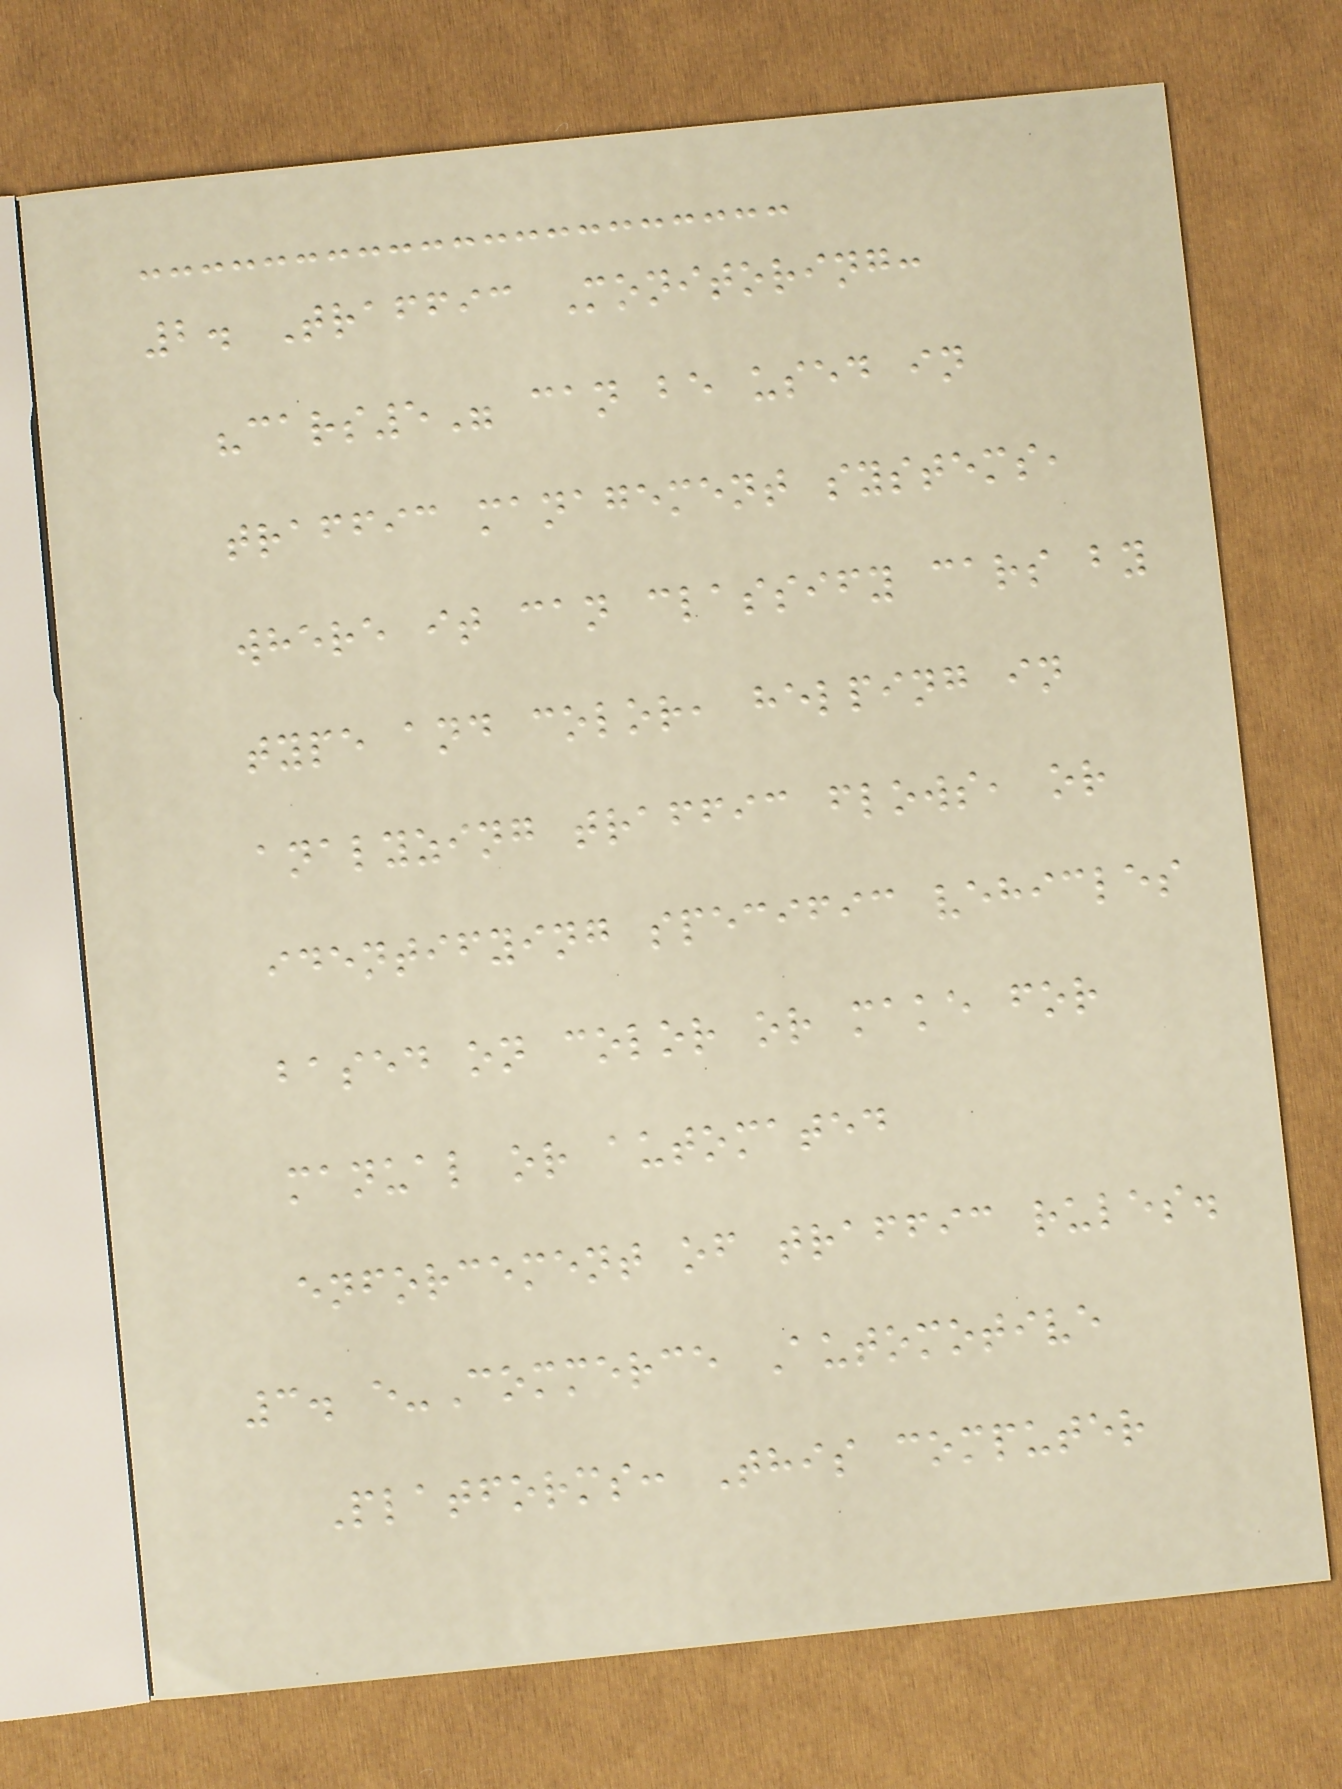2. Traffic Monitoring:
"cars5" can be used in
traffic management systems,
where it can classify cars by
type and color, helping in
analyzing traffic flows, or
identifying specific vehicles
based on color or make for
manual or automated
enforcement of traffic rules.
3. e-Commerce Automotive
Platforms: This computer
